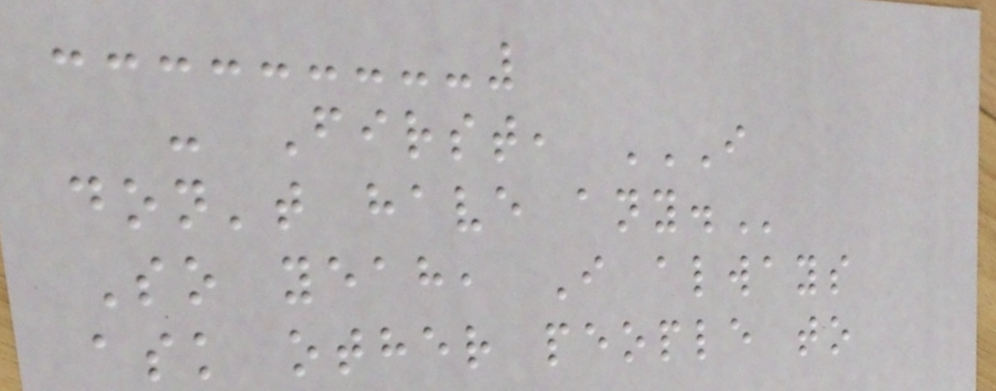- First, I
DON'T HAVE ANY.
So yeah, I always
ask other people to
